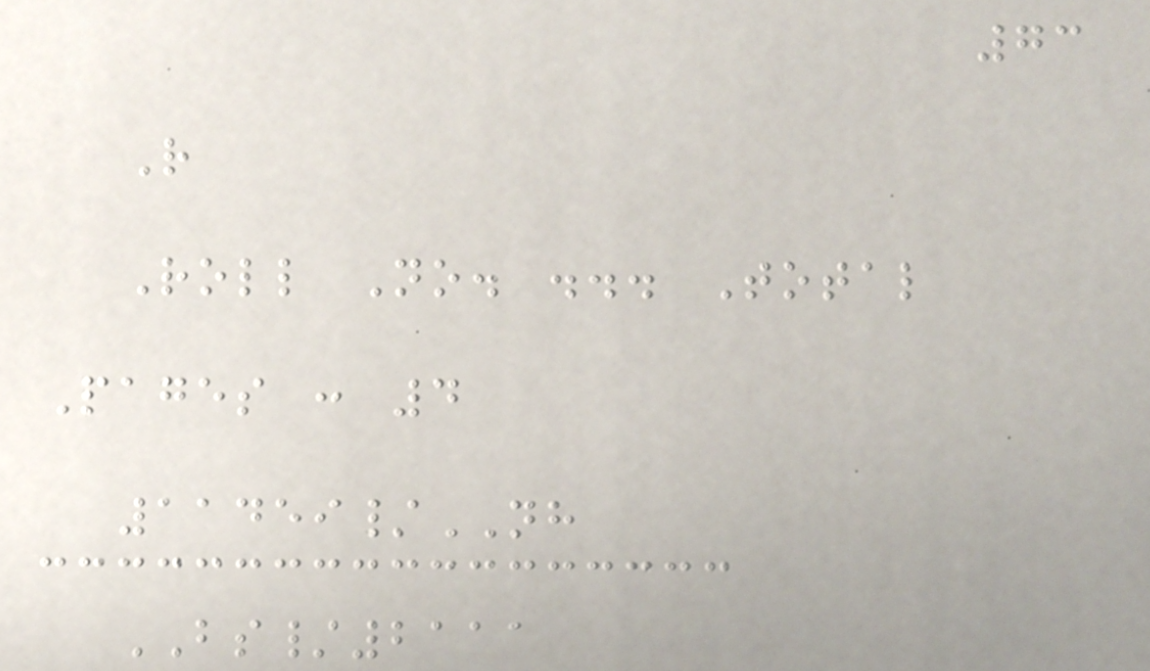73
R
Roll No. ... Total
Pages : 4
11459/NH
BS/2111
